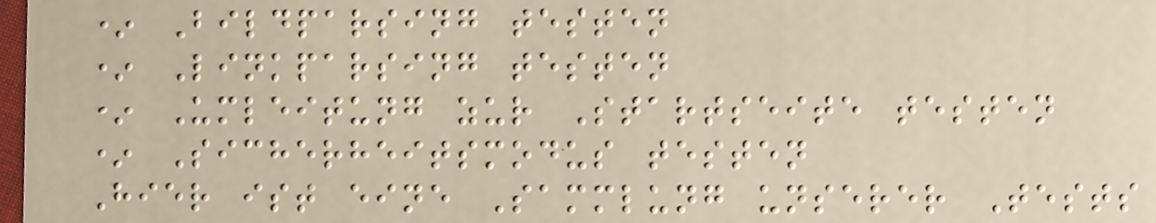* Bildparsing testen
* Linkparsing testen
* Umleitung zur Startseite testen
* Sicherheitsmodus testen
Hier ist eine Sammlung unserer Tests
